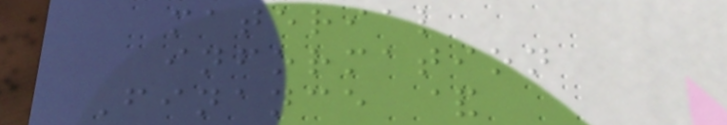material
information
Finance &
